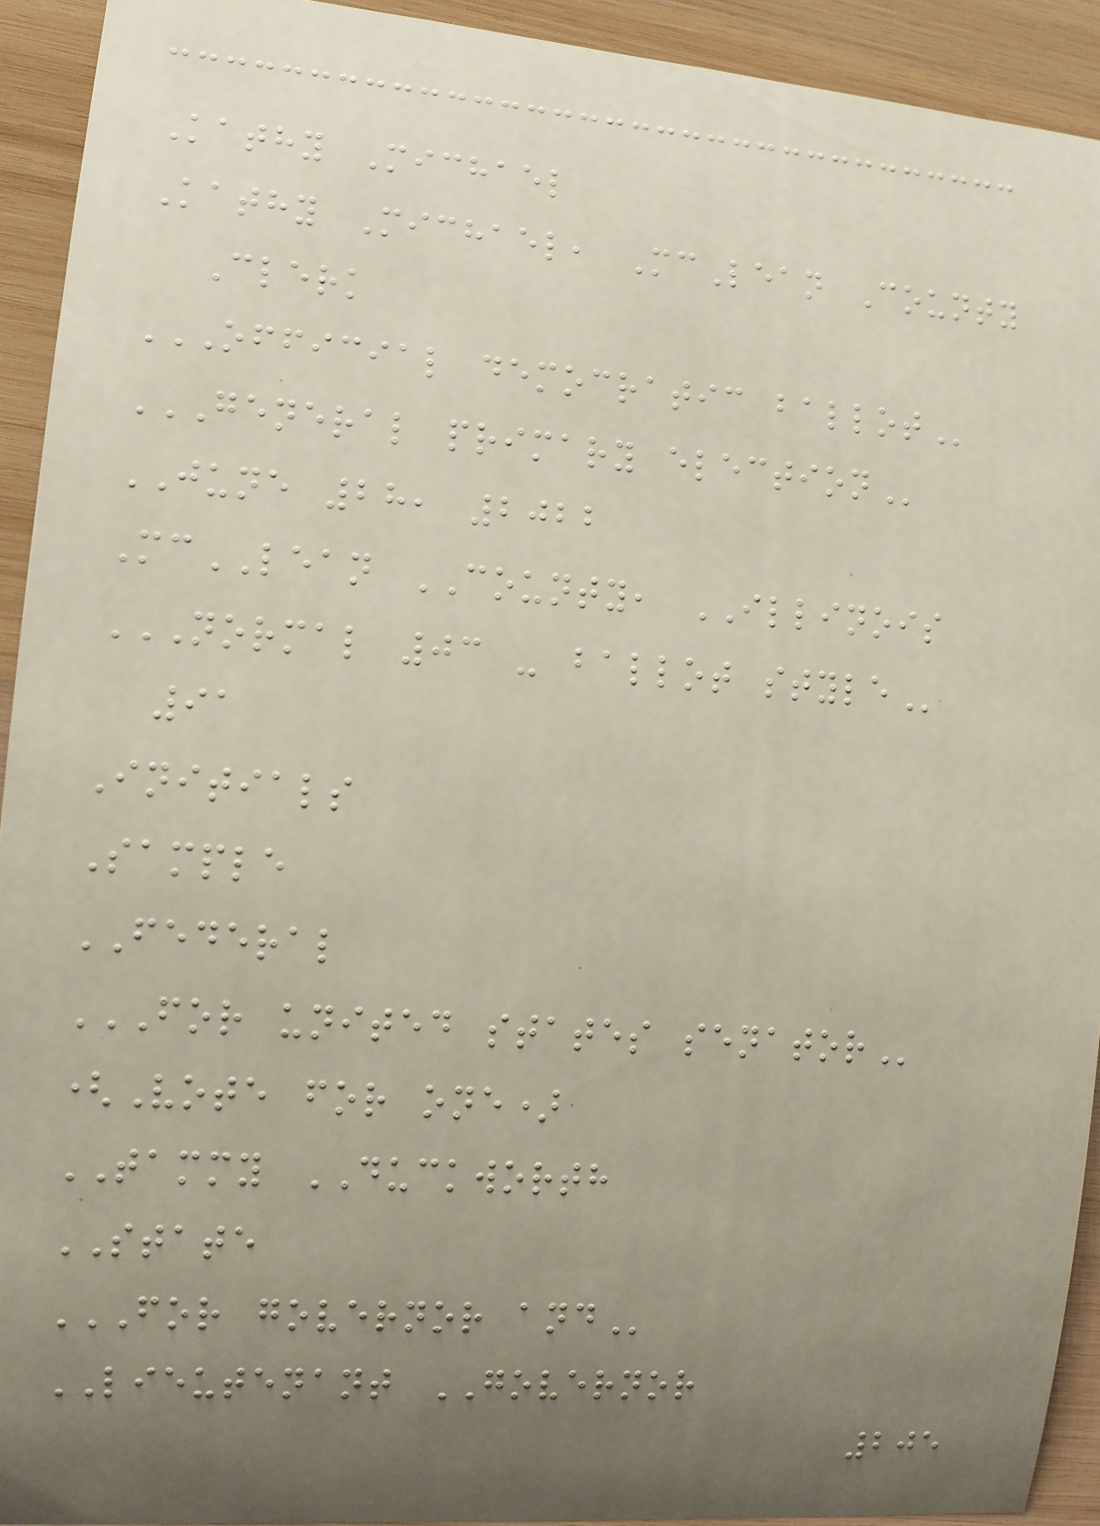Kathy Michael
Kathy Michael, McLean County
Clerk
OFFICIAL DEMOCRATIC BALLOT
GENERAL PRIMARY ELECTION
JUNE 28, 2022
McLEAN COUNTY, ILLINOIS
NORMAL 03 - BALLOT STYLE
91
Initials
Sample
FEDERAL
FOR UNITED STATES SENATOR
(Vote for one)
TAMMY DUCKWORTH
STATE
FOR GOVERNOR AND
LIEUTENANT GOVERNOR
205
